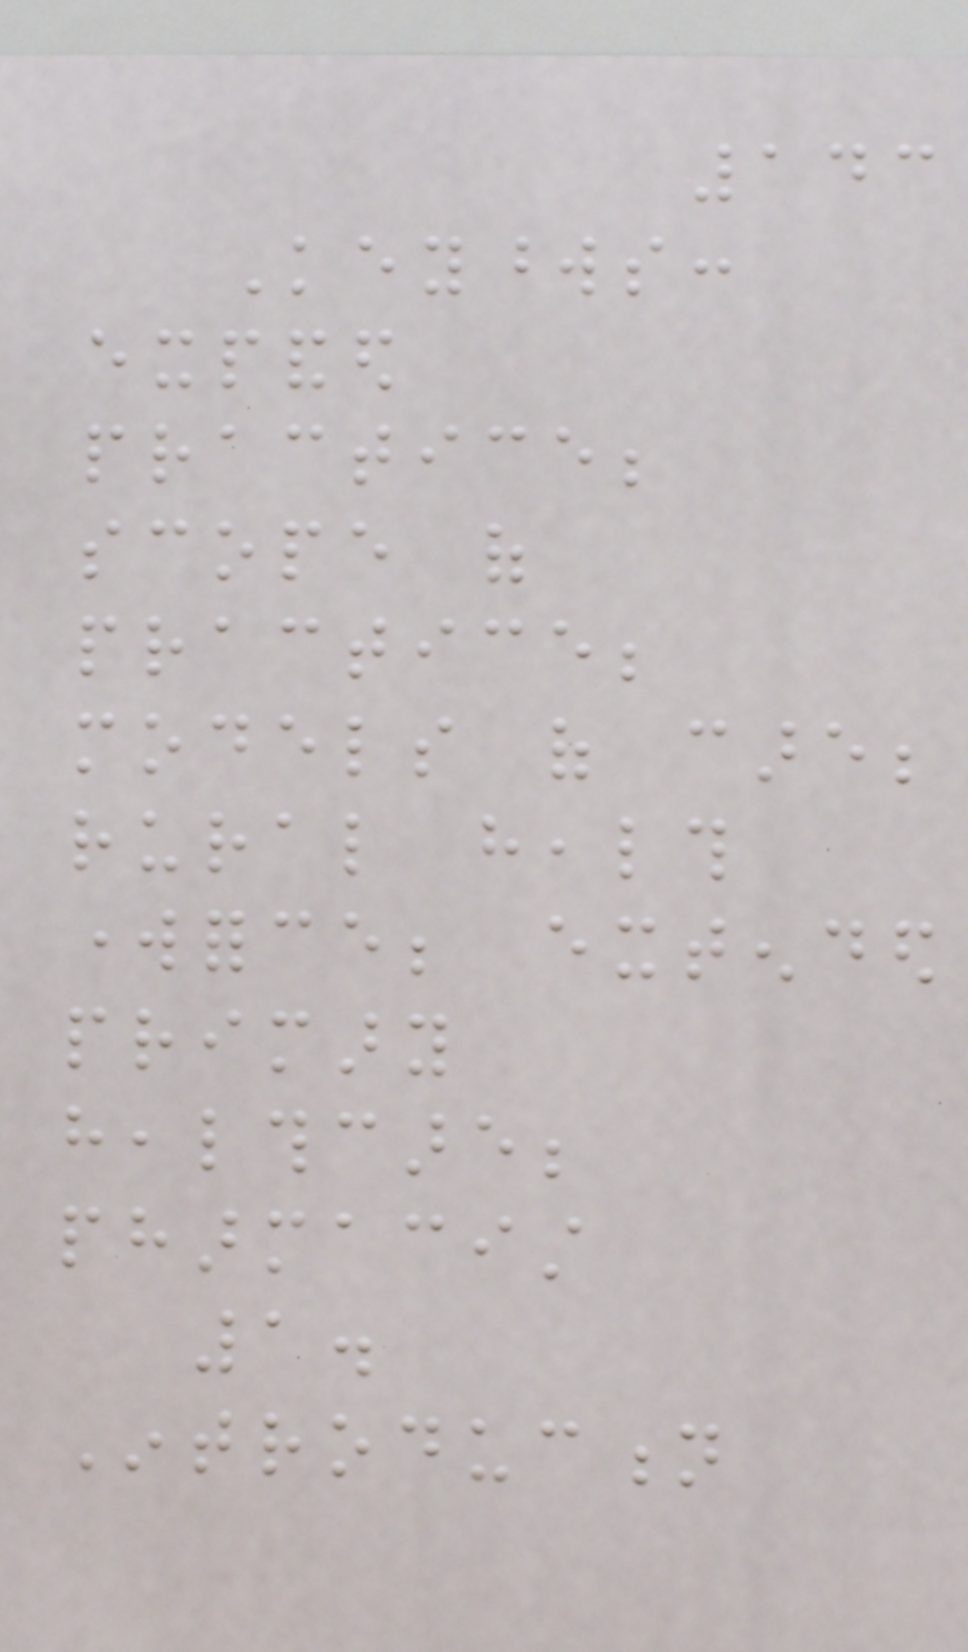143
Keywords:
expanded
practice;
scope of
practice;
models of care;
rural health
workforce; extended
primary
healthcare;
pharmacist
1.
Introduction
